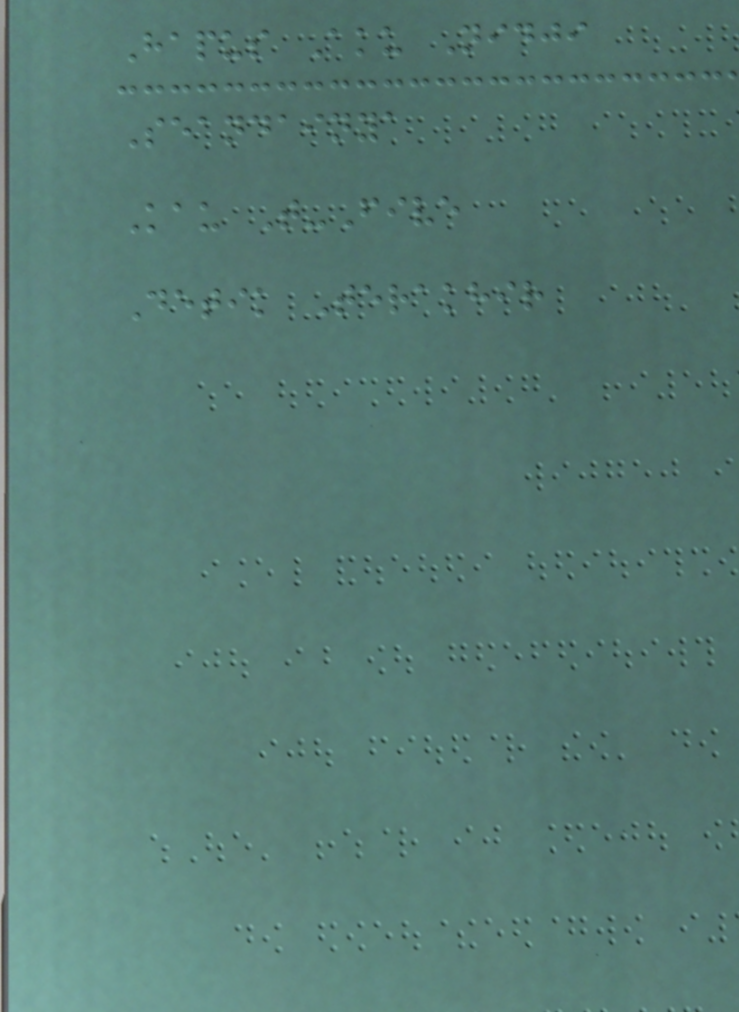Hapus Aku Nidji
Seandainya
Kau T-Five
Detik Terakhir
